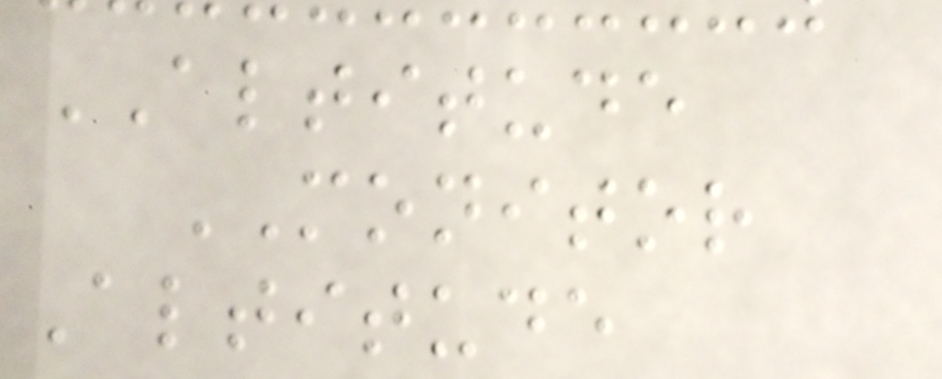ALTITUDE
MONITOR
Altitude
